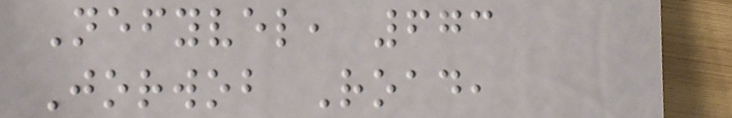Nefyvel, 673
Jorwob Road,
